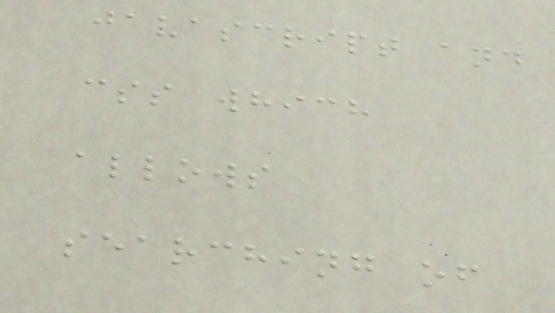javascript and
css which
allows
searching of
